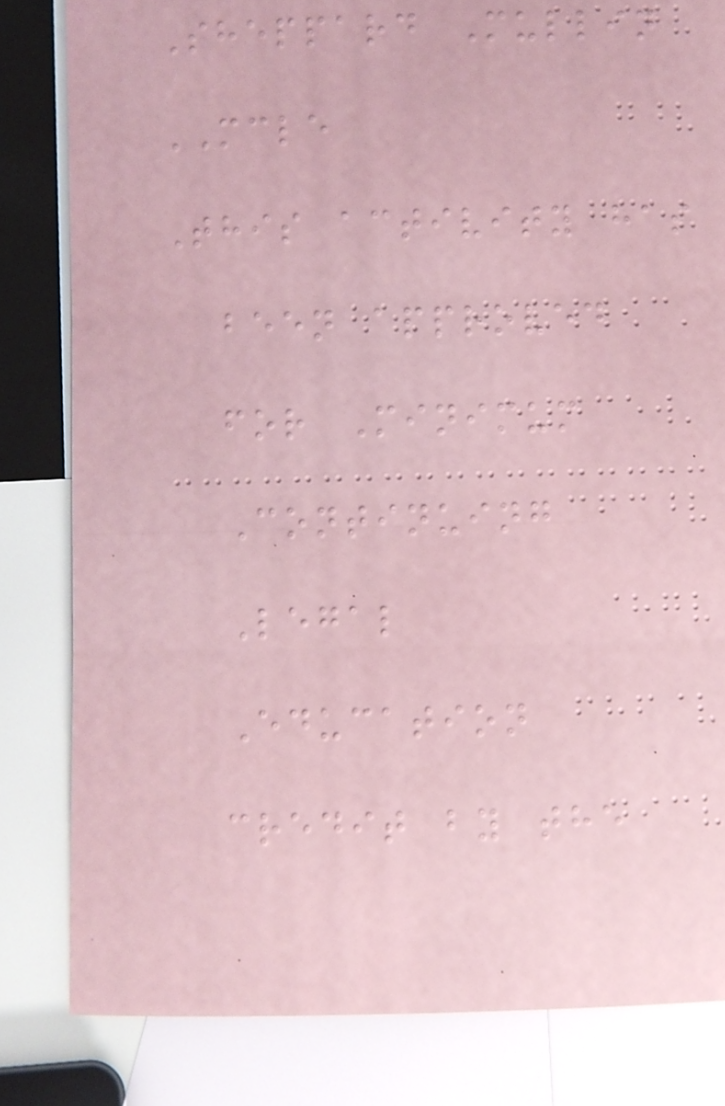Sheppard Mullin
MCLE
This activity has
been approved
for Minimum
Continuing
Legal
Education
credit by the
